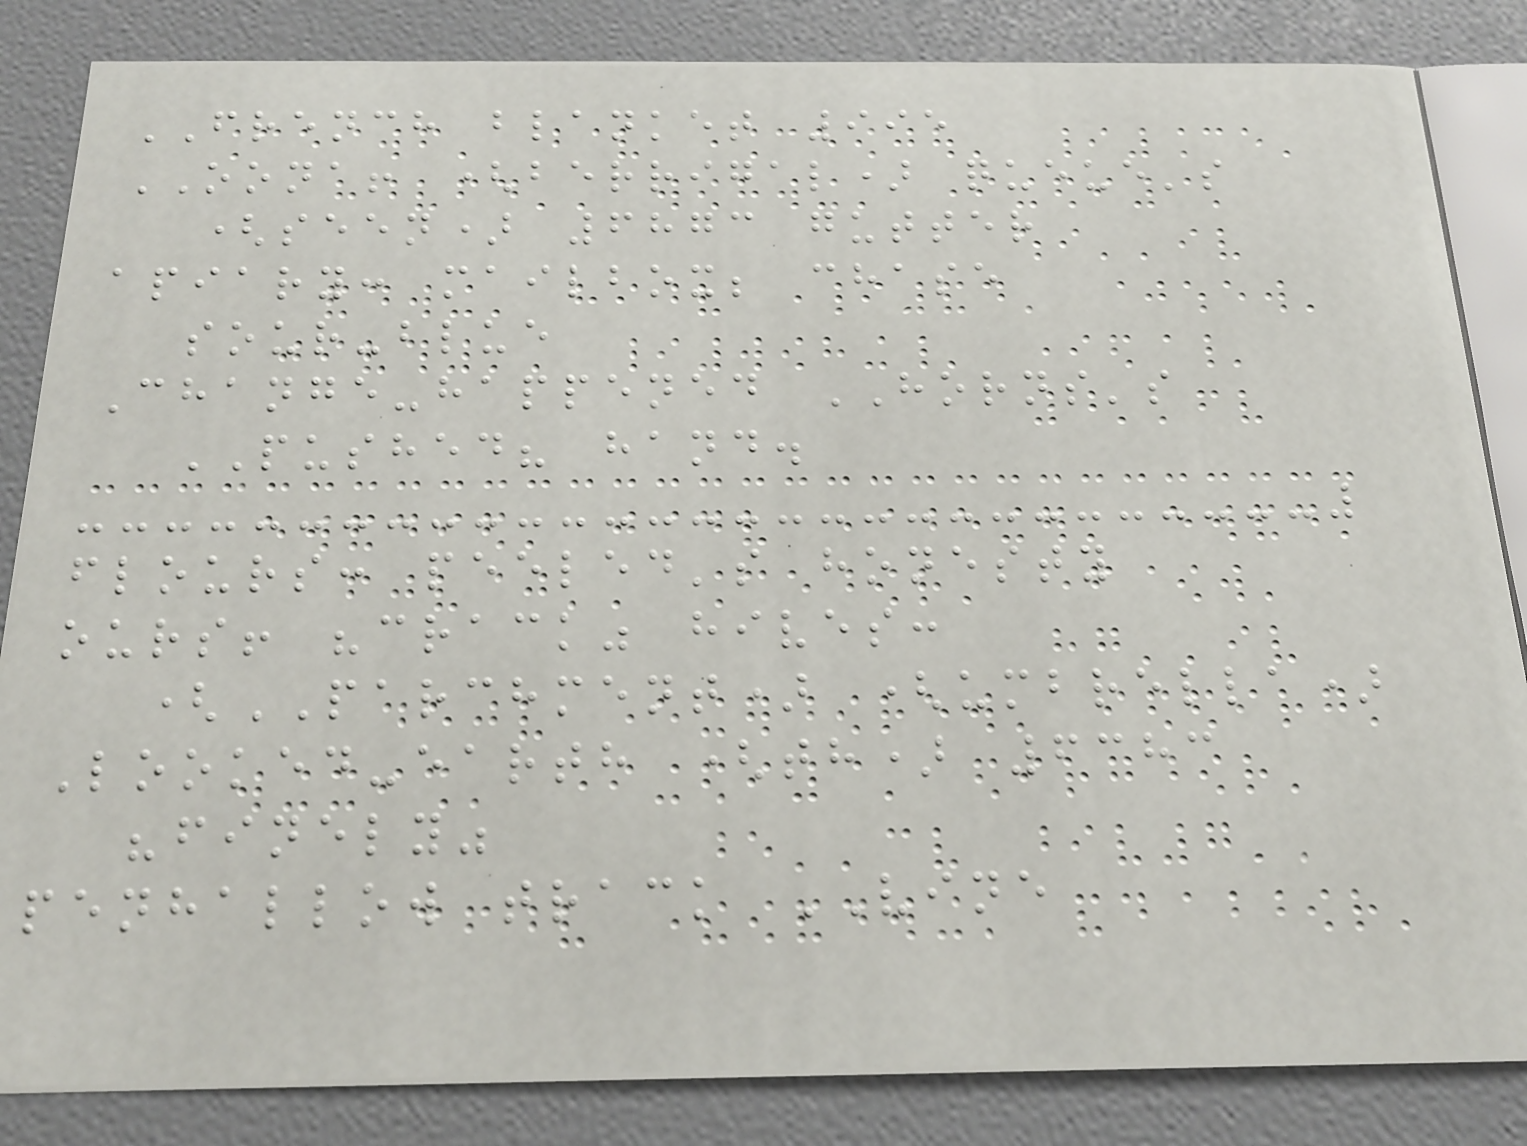FRENCH blanket 995
OONA! (berrigal) queue's
(seen) 6873 gutter
apiary: mailbox; chase
sour-blue
Change-happened HORNS's
PUSHED? hand.
flours: peeled's honesty
ours! "crack" hives:
(PARCHMENT) (umbrella)
Looked-earth (th) 6383
"finely"
penhallow track VINE
